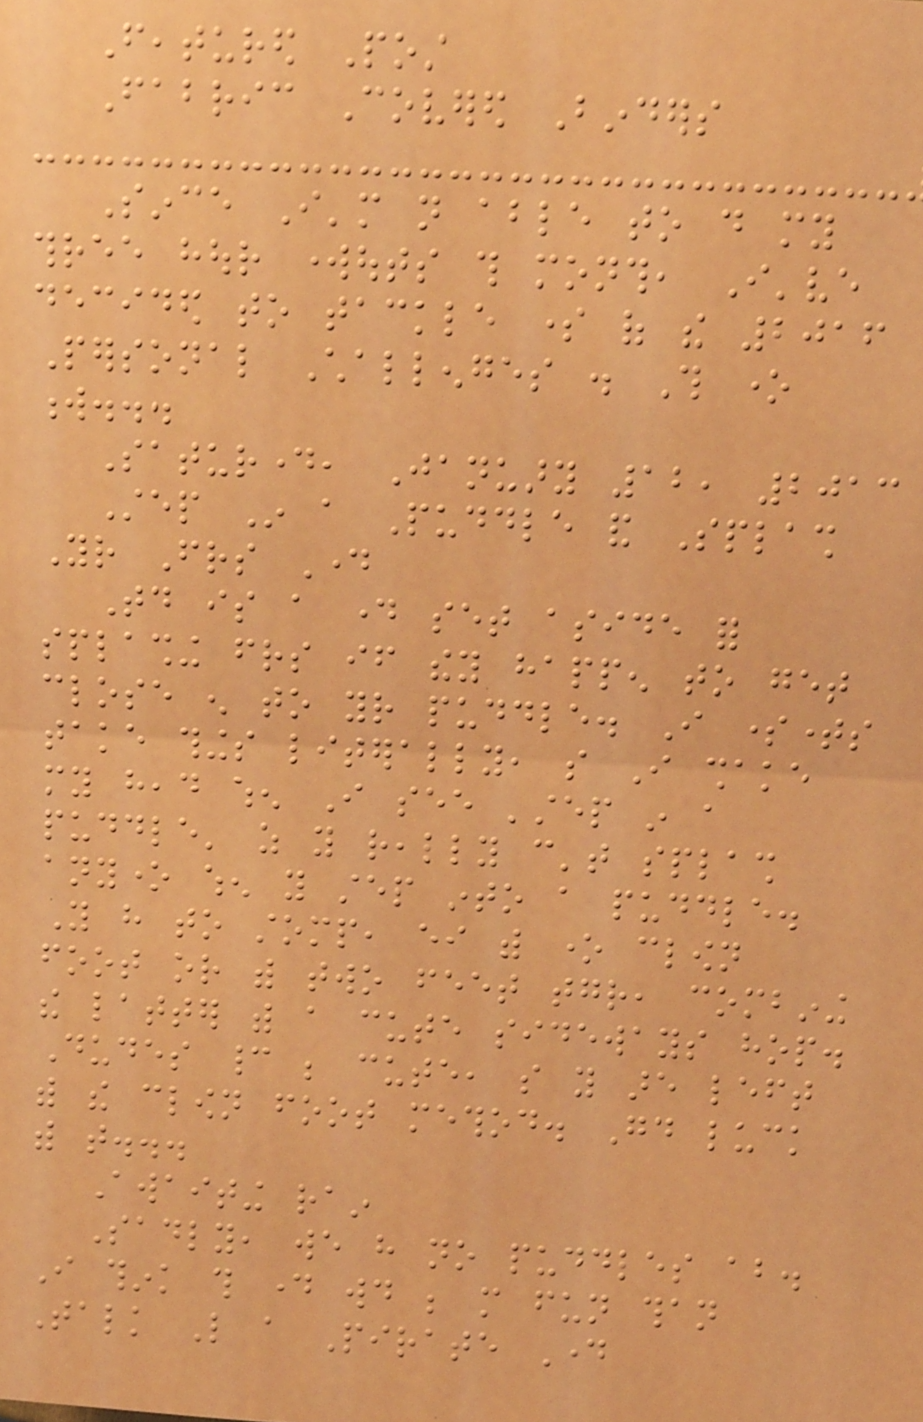Featured Post
Fabric Covered Binders
Since I'm not able to do my
three hour workouts this month, I've
decided to tackle some of the 2016
Personal Challenges . This one
w...
Saturday, January 12, 2013
Step In a Puddle and Splash
Your Friends Day
Today is a day set aside for
splashing friends if they happen to get
close enough to your puddle. I sometimes
take things literally, so I shake
my head when I see 'step in a
puddle' as you really can't splash
anyone when you step into a puddle.
You have to stomp, either with one clown
foot or with two feet together, combining
the latter with a cute sideways hop.
Dudes cannot be cute, so you are left
with the clown foot method. Good luck
with that...
Awaiting rain
Sadly, we have no puddles about.
I think this day would be more fun than
Talk Like a Pirate Day
